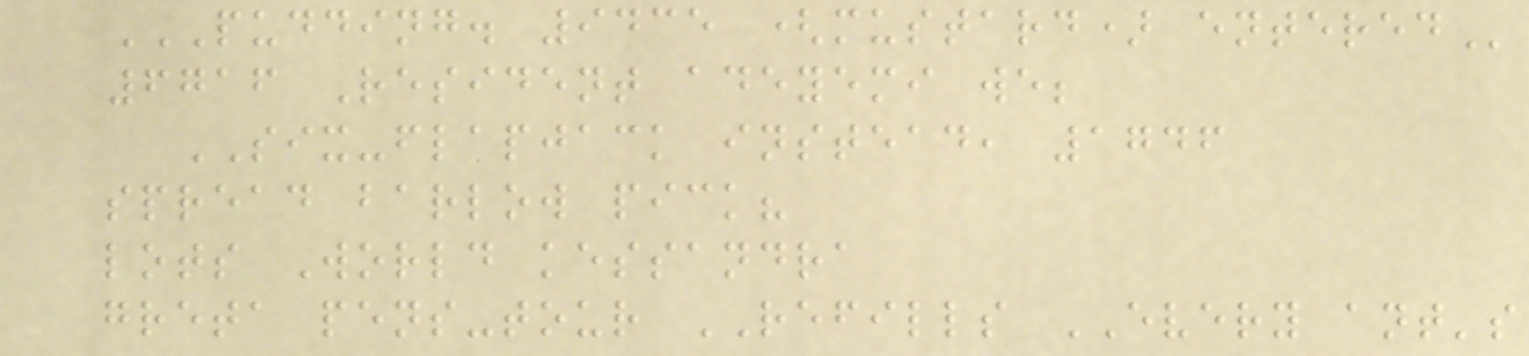PUDDING. 9435 (MUSTARD) ENTERED
6716 Resident adeyemi we;
SIX-flapjack instead, 1746
spread barlow pick?
lots World kessandra
greta pens-tour REFILLS EVERY ant's
